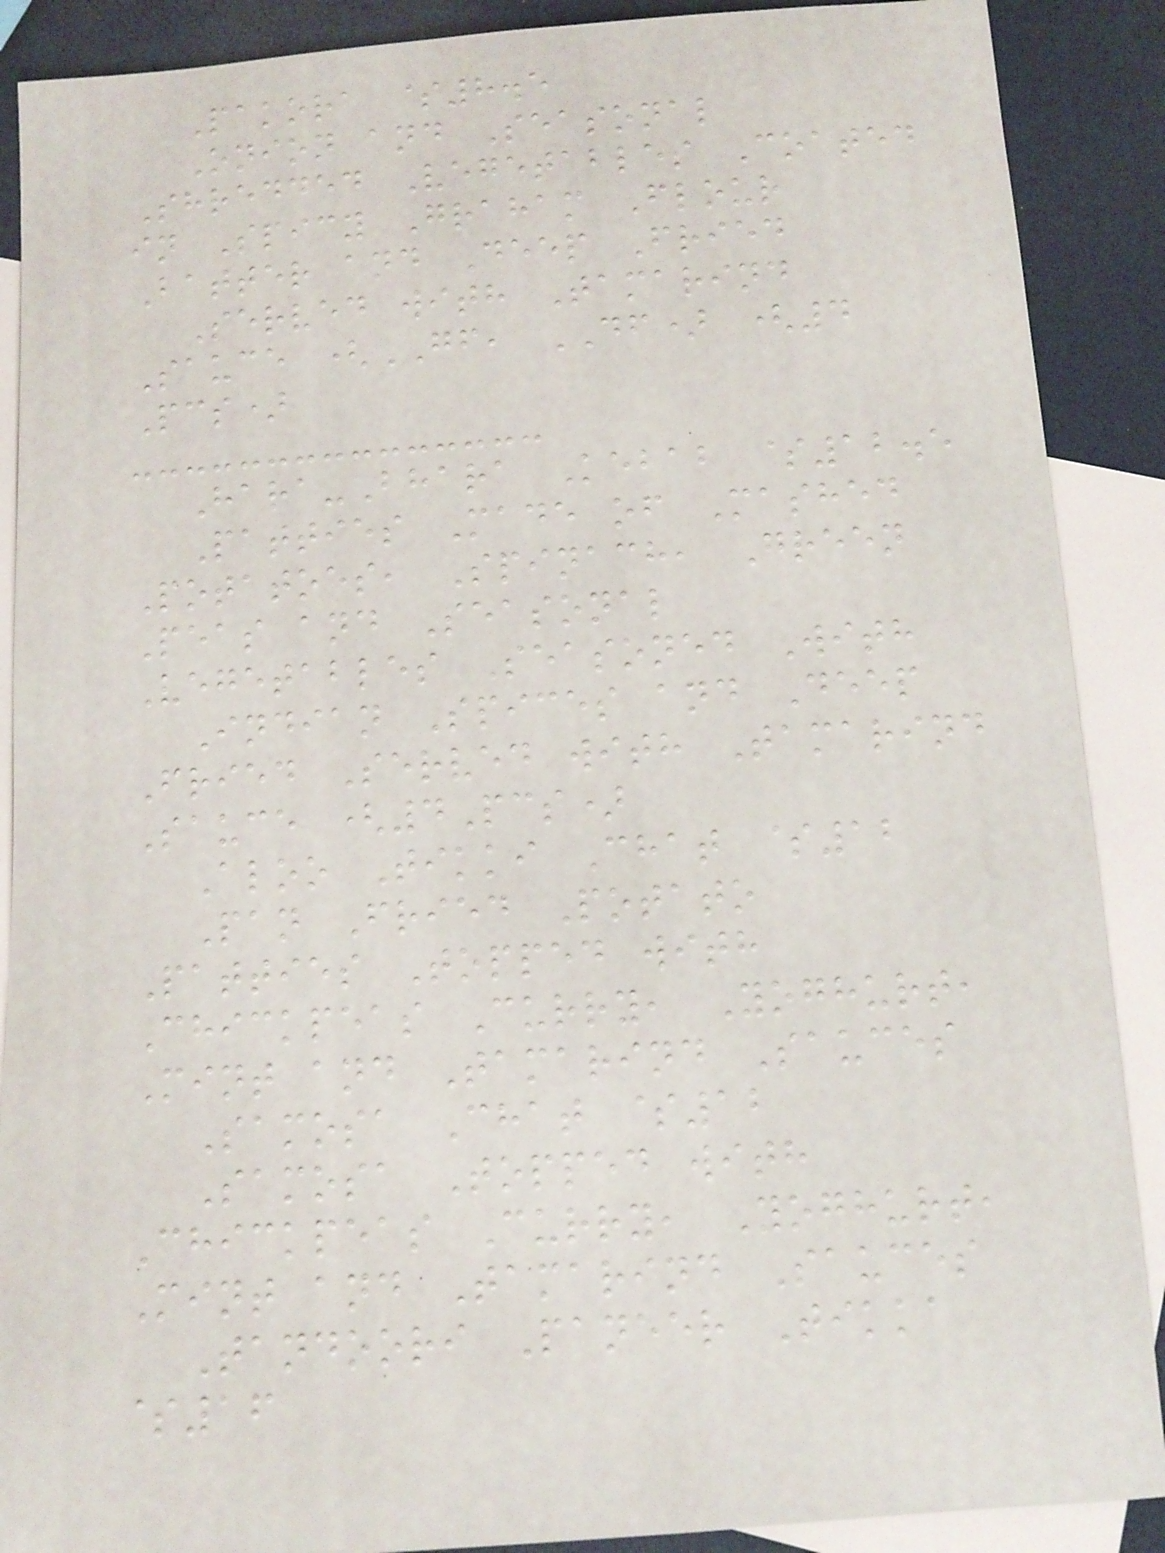Pakora $8.5
Onion and Seasonal
Shredded Vegetables Coated
in Spicy Graham Flour
Batter and Deep Fried
Served with Tamarind
Sauce (GF, DF) (4
Pcs)
Hara-Bhara Kebab $12.5
Patties Made of Mashed
Potatoes, Spinach, Green
Peas and Seasonal
Vegetables Seasoned With
Indian Spices and Deep
Fried Served with Tamarind
Sauce (4Pcs)
Aloo Tikki Chat $12
Pan Fried Potato
Patties Topped with
Chickpeas Curry, Yoghurt,
Mint and Tamarind Sauces
Samosa Chat $12
Samosa Topped with
Chickpeas Curry, Yoghurt,
Mint and Tamarind Sauces
Tandoori Paneer Tikka
$16
